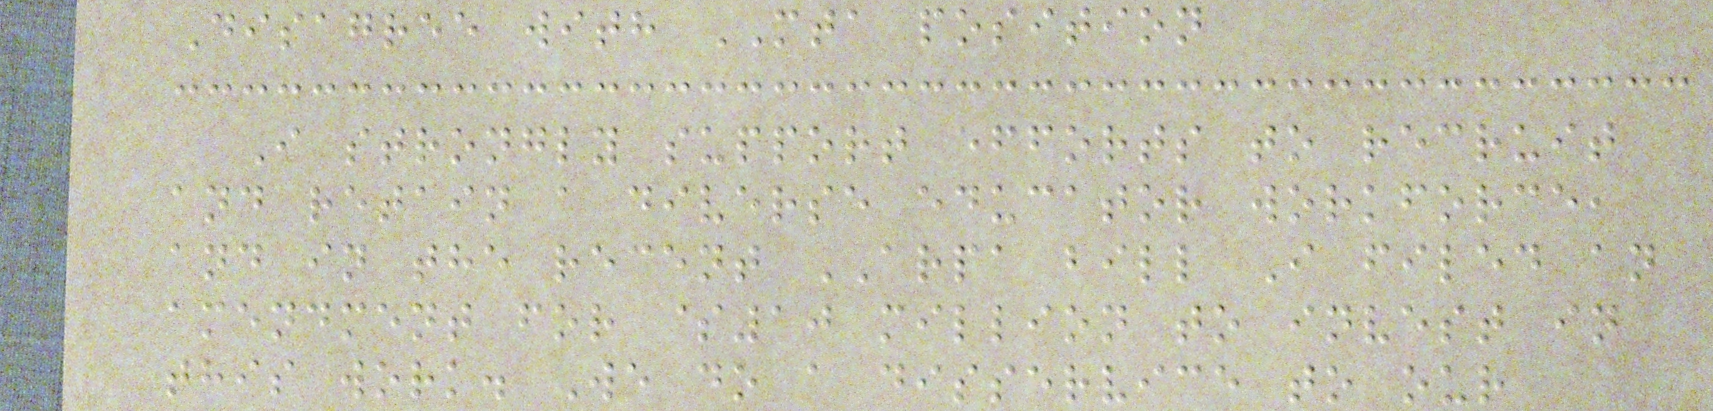Disagree with MTA position
I strongly support efforts to recruit
and retain a diverse educator workforce,
and in the recent ARPA bill I filed an
amendment for $10 million to invest in
this work. We do a disservice to our
